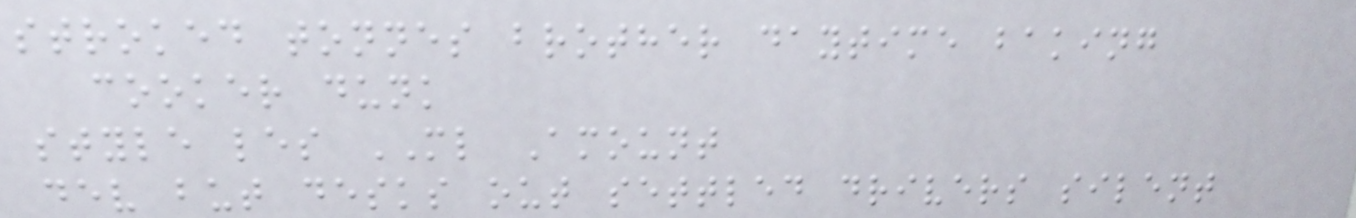stroked tonnes brother daytime baking
cooker dunk
style les ML Amount
dev but desks out settled drivers silent
